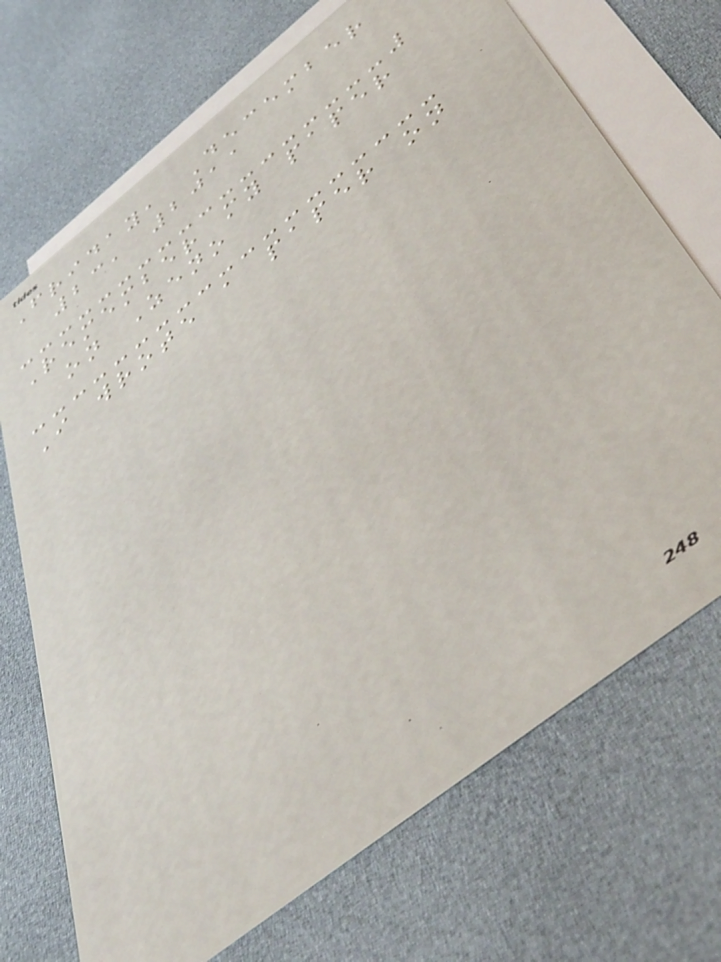Friday, December
23, 2011
Remember my paper
on Zeno
I wrote a paper on
